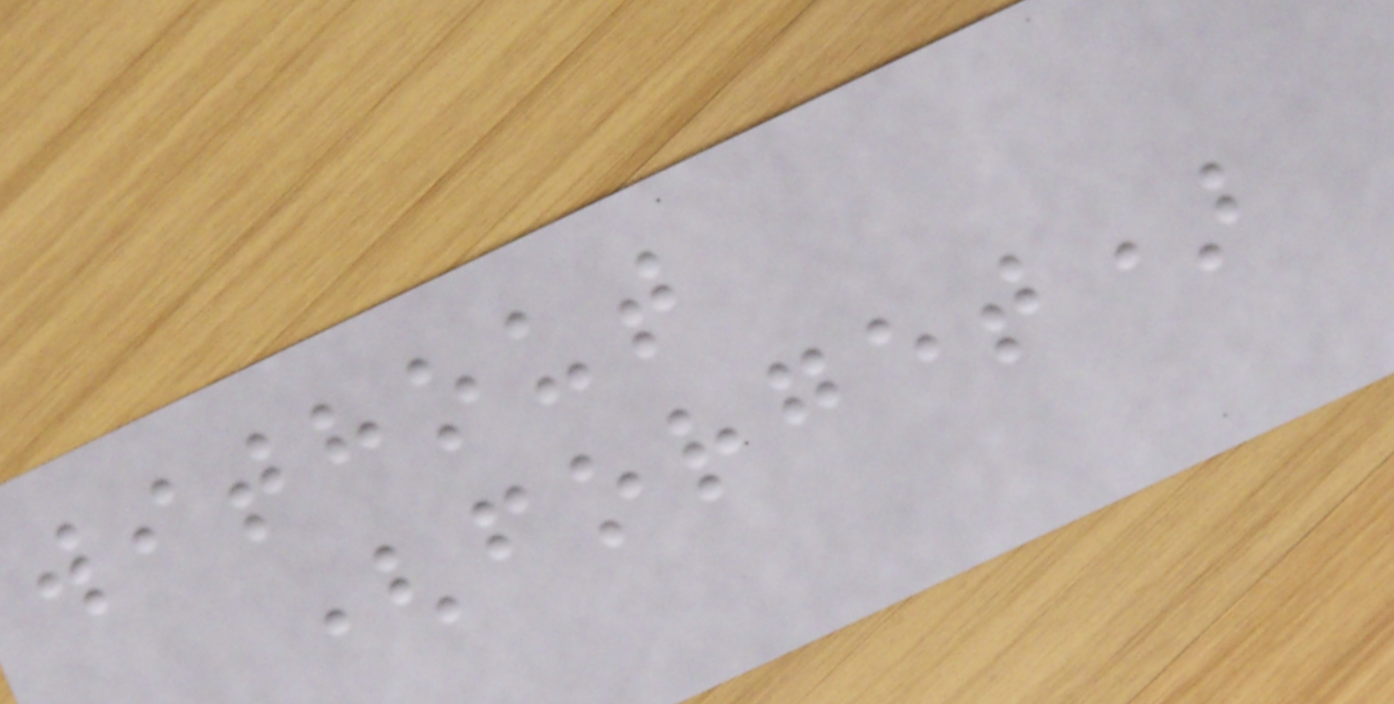without
(forget)
